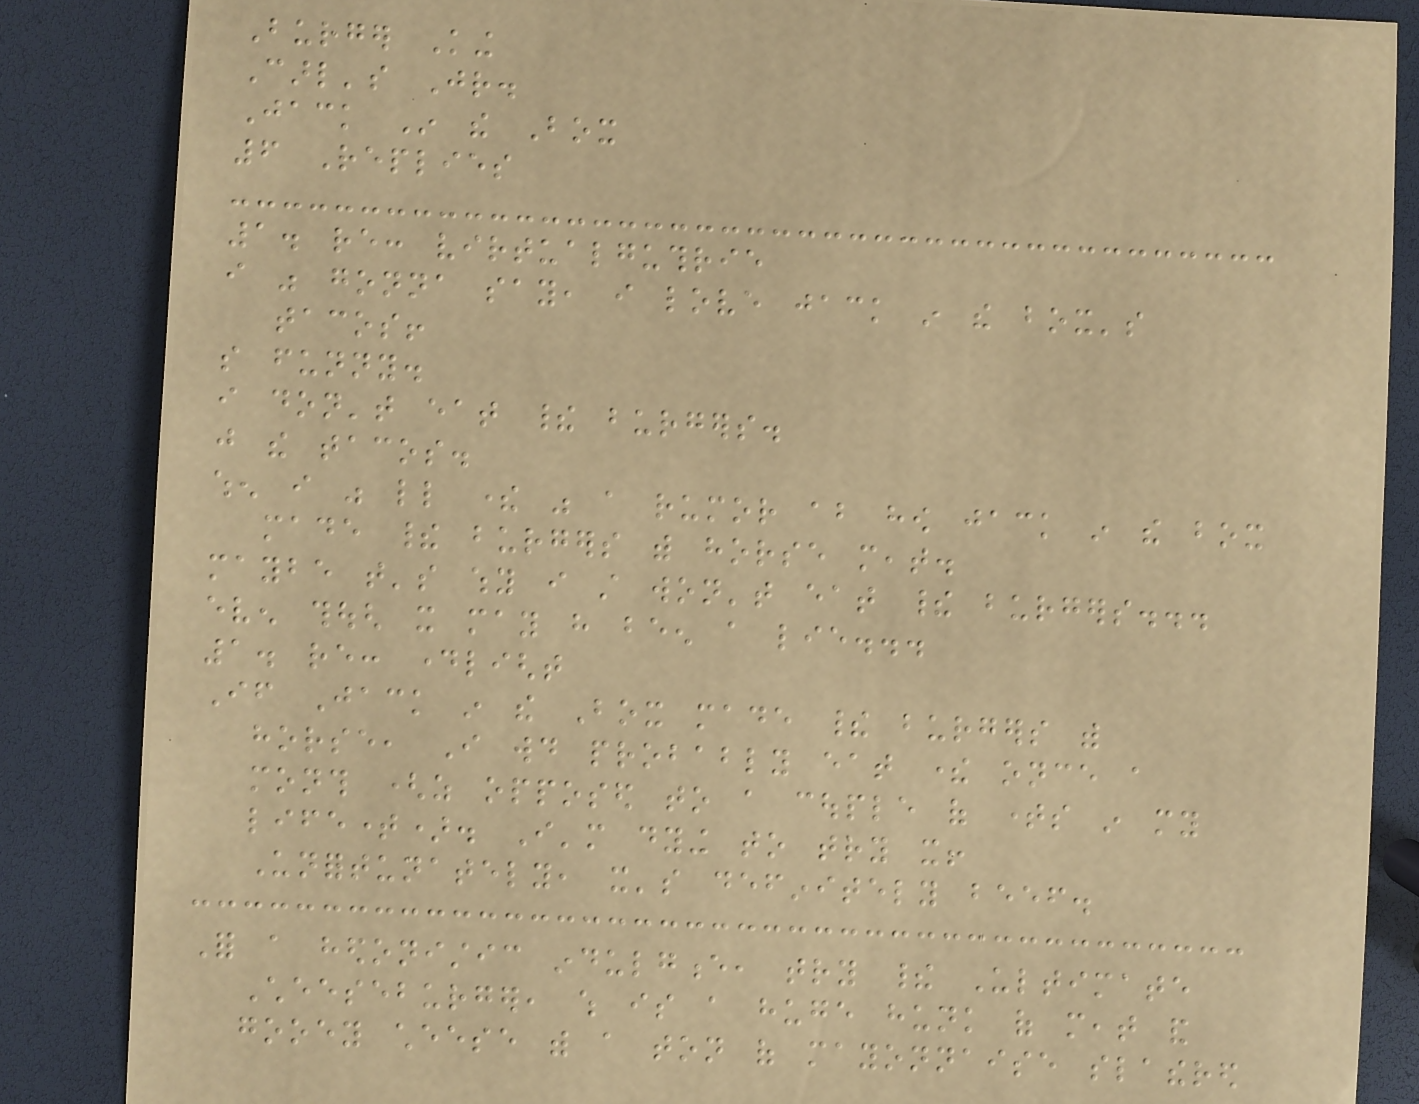Burger King
Carl's Jr.
Jack In the Box
6 Replies
1. re: virtualguthrie
i was gonna say, i love jack in the box's
tacos!
so funny.
i don't eat their burgers.
just the tacos.
when i was little there was a rumor about how jack in the box
made their burgers with horse meat.
maybe that's why i still won't eat their burgers...
even though it may have been a lie...
1. re: daylight
If Jack in the Box made their burgers with
horse, I would probably eat there once a
month (as opposed to a couple of times in my
lifetime). I'm dying to try it!
Unfortunately, it's definitely beef.
For a hedonistic indulgence, try their Ultimate
Cheeseburger, which is a huge hunk of meat and
gooey cheese with a ton of mayonnaise slathered
